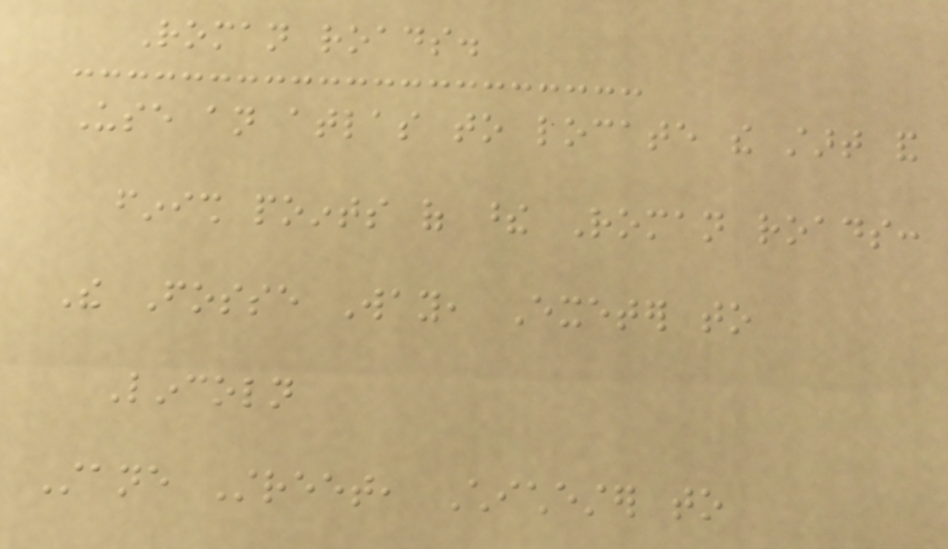Roman roads.
Use an atlas to locate the start and
finish points of these Roman roads:
The Fosse Way, Exeter to
Lincoln
Stane Street, Chichester to
